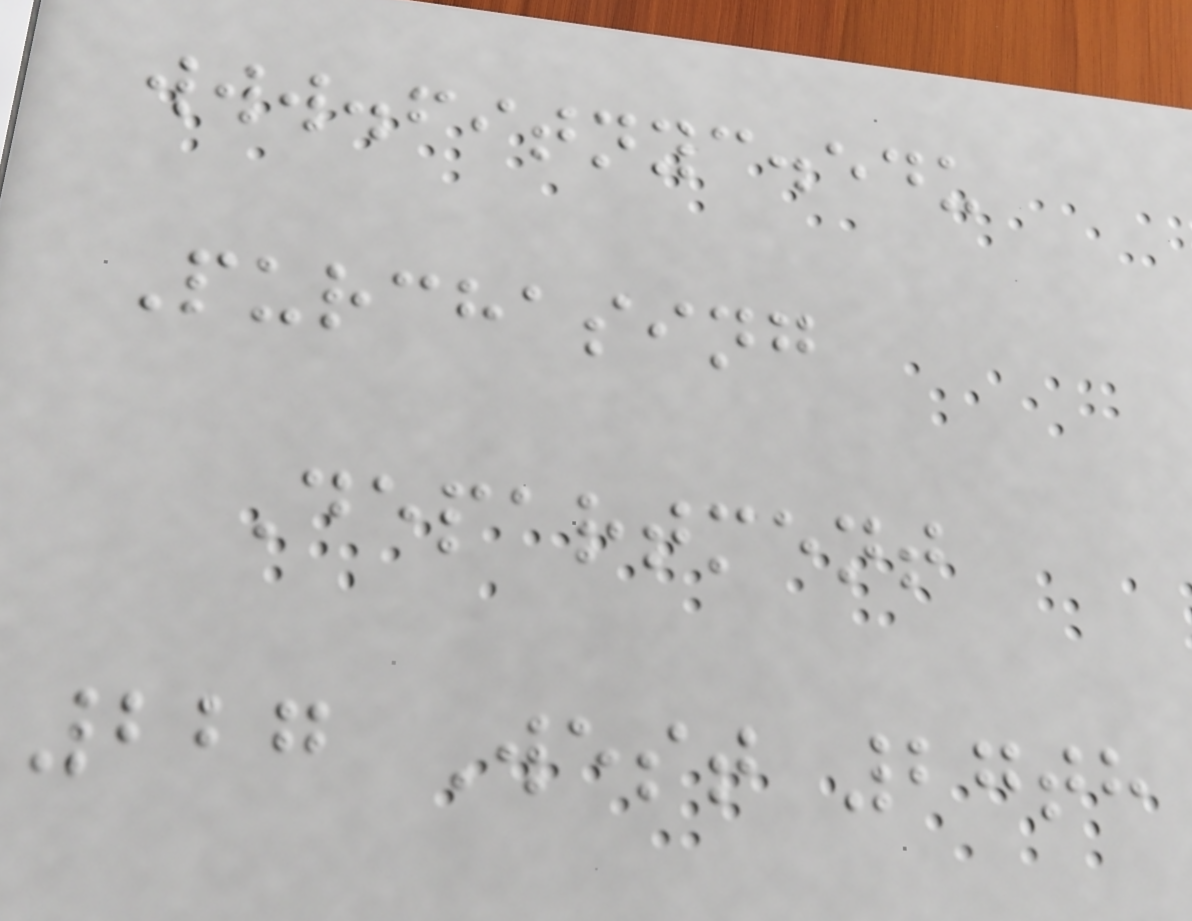www.fitnyc.edu
Purchasing
Department
227 West 27th
